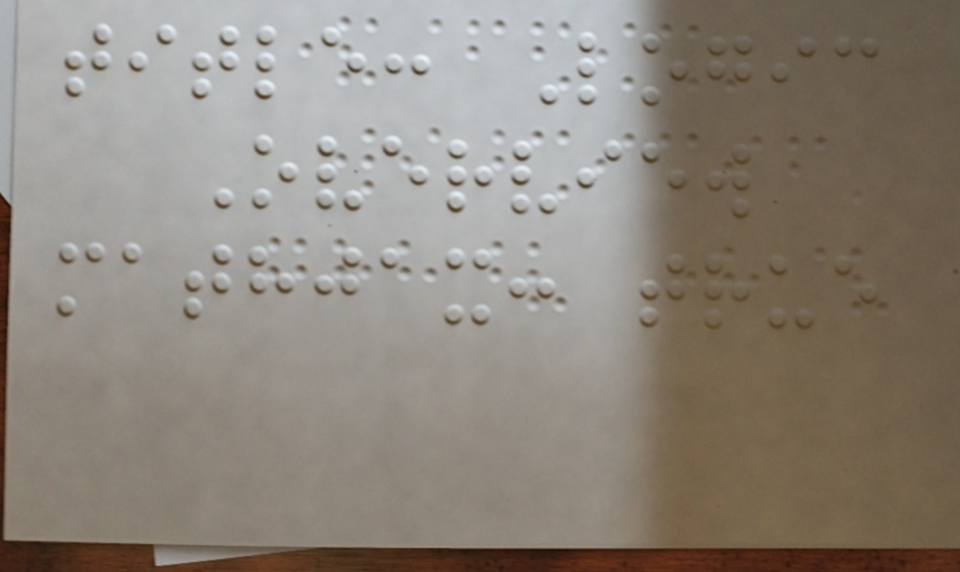title: Logic
Overview
mathjax: true
